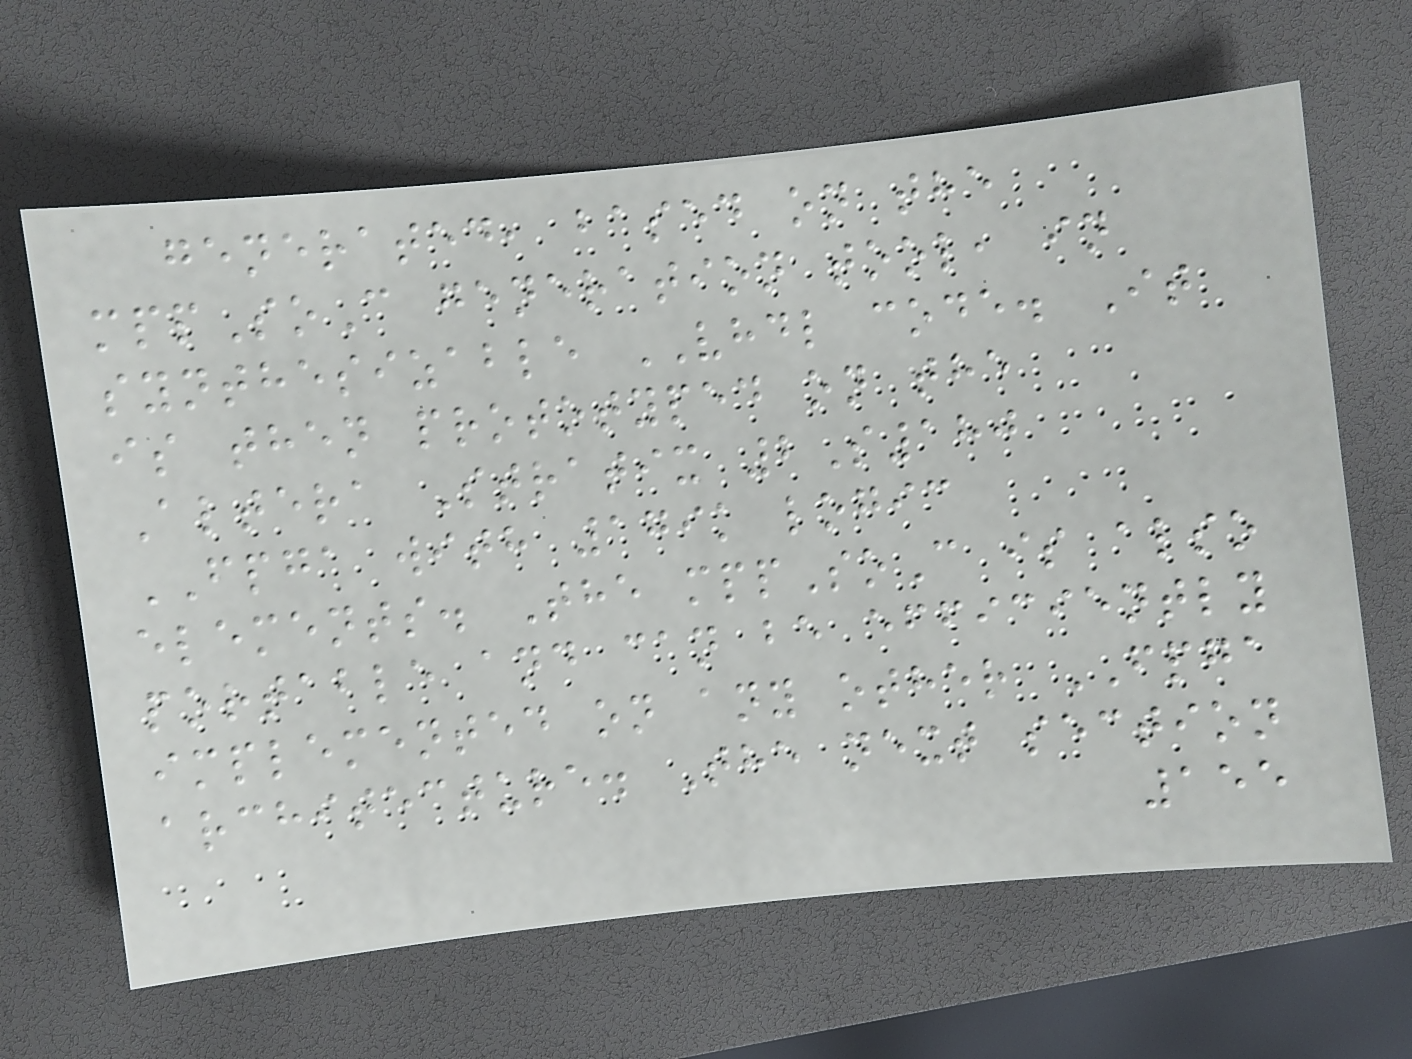generated, based on the
mppSoC generation tool, in
synthesizable VHDL code. It
is then prototyped on the
Altera Stratix 2S180
FPGA with 179k logic
elements. The mppSoC is also
portable and can be efficiently
implemented on any other FPGA
architecture. The next section
155
